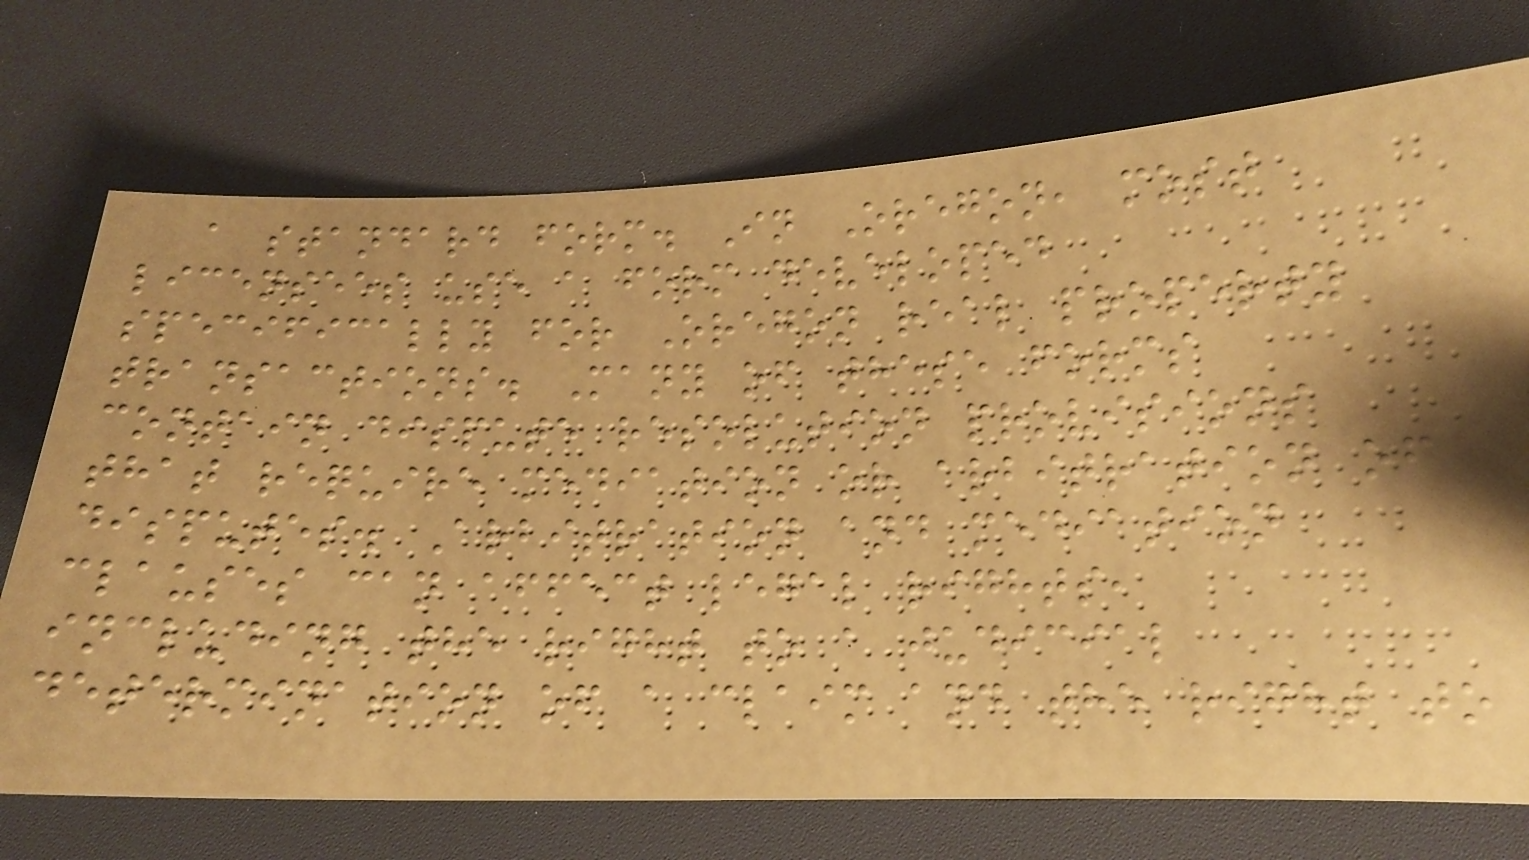a standard form. In Oregon, most
licensees use a form developed
specifically for Oregon real property
transactions. Many of these forms
contain dispute resolution provisions
that require mediation or arbitration of
disputes. Arbitration and mediation
clauses can affect legal rights,
including the right to a judicial
determination of a claim and the right to
